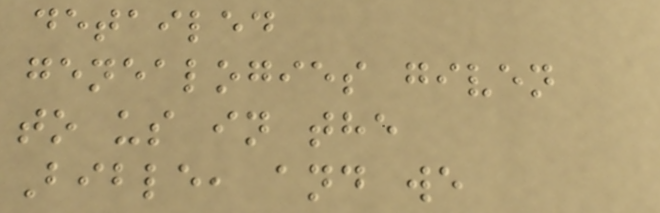detailed
genealogies given
to us in the
Bible, and we
